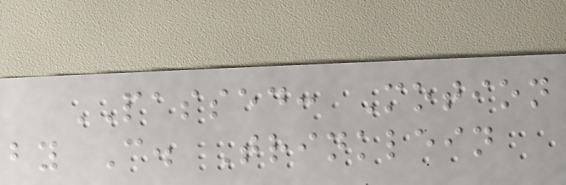PASSED: Motion
by C. Trinklein
